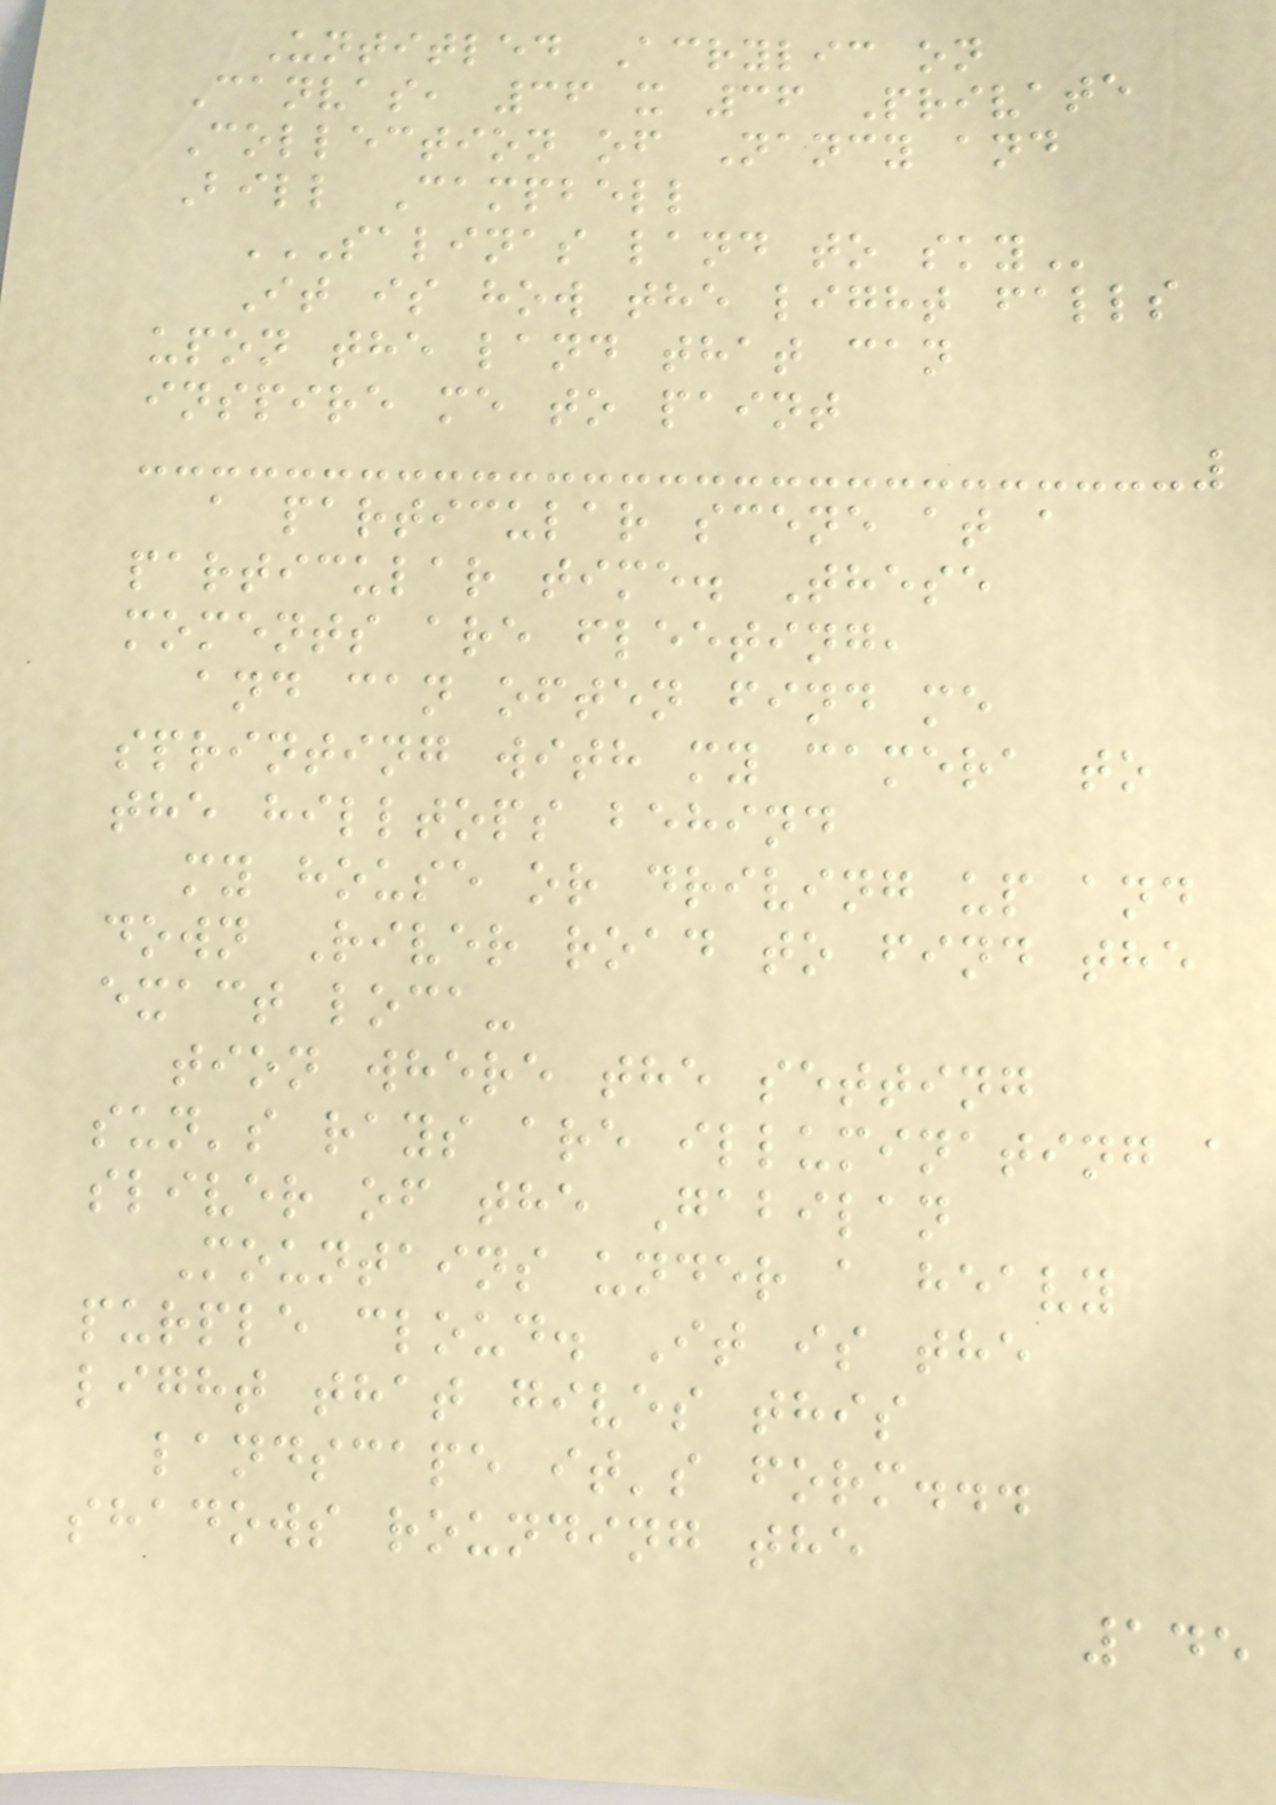Untitled Acrylic on
Canvas, 36 x 36 Private
Collection of Nancy and
Bill Campbell
SALINAS LAND TO SKY
It is how the light falls
upon the land that can
inspire me to paint
a particular scene at a
particular time. These
moments are fleeting,
and can often find me
sprinting with my camera to
the hilltops behind
my house or driving up and
down River road to find the
exact loca-
tion where the setting
sun's rays are illuminating a
sliver of the Gabilan
Mountains under a heavy
purple cloud. It is the
light that gives this
landscape it's form...
shadows rounding the
145
